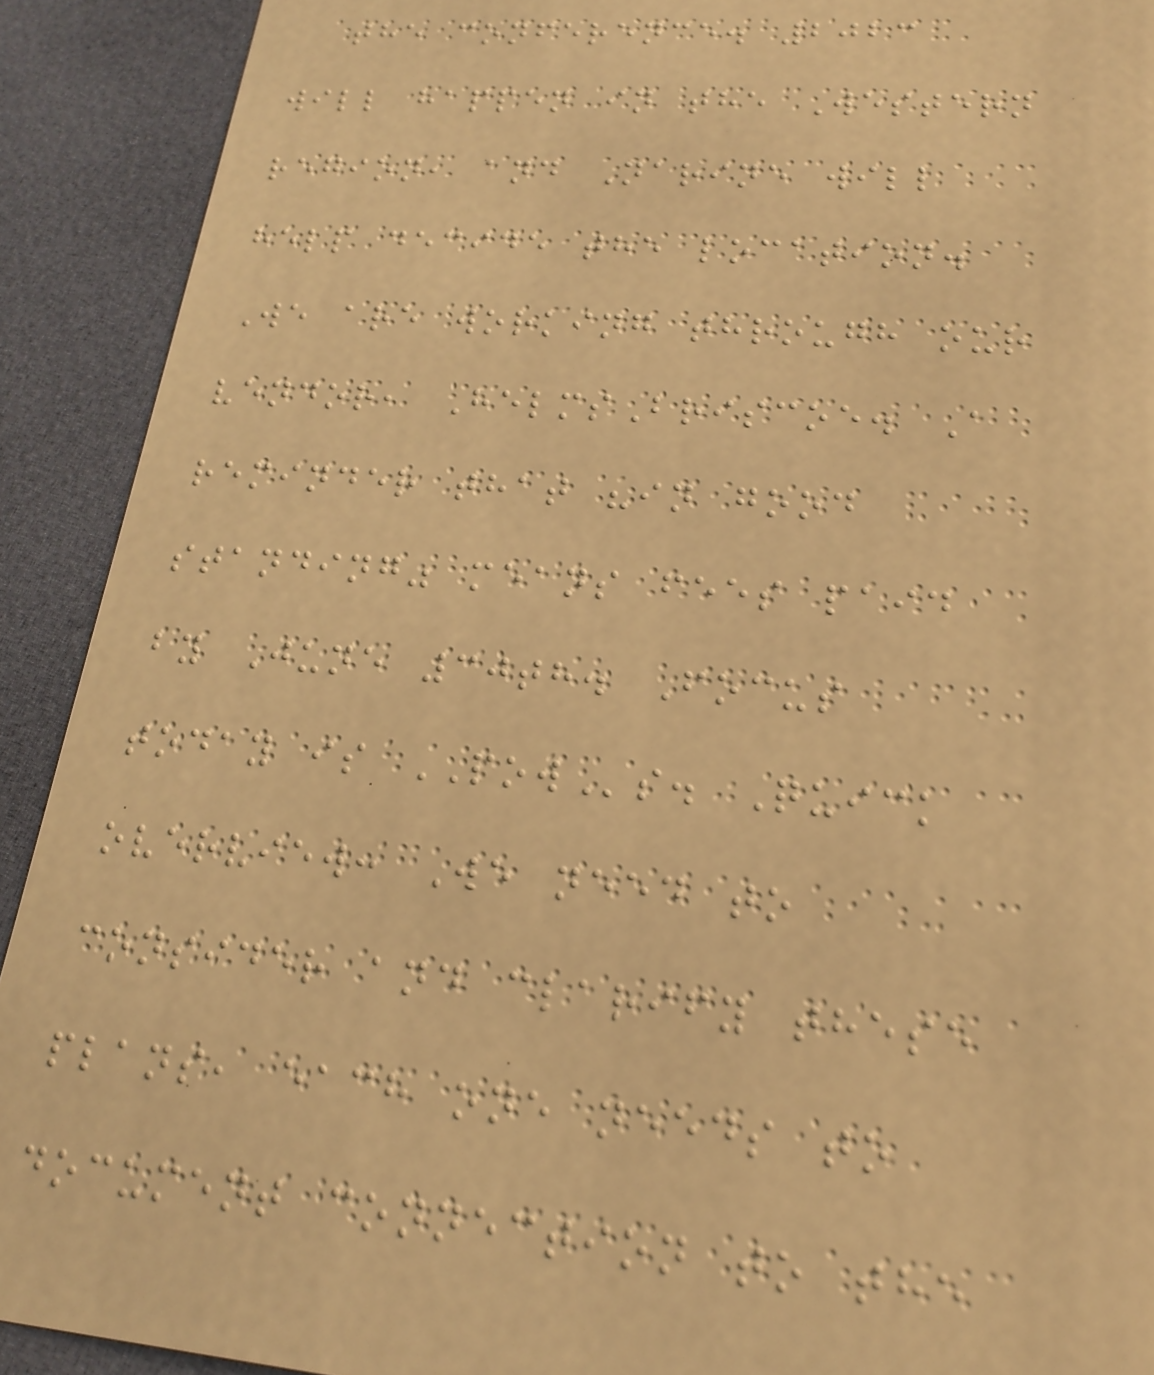the conference. 2023
will happen in the Western
region, and Narine will
help decide the location.
We are working through our
vendor, HelmsBriscoe. A
reminder that "in good
standing" means fees paid
by June 30th. Focus
today is POWs. Quick
overview: We need to
consider and clarify these
plans, each one needs to
document connection to the
